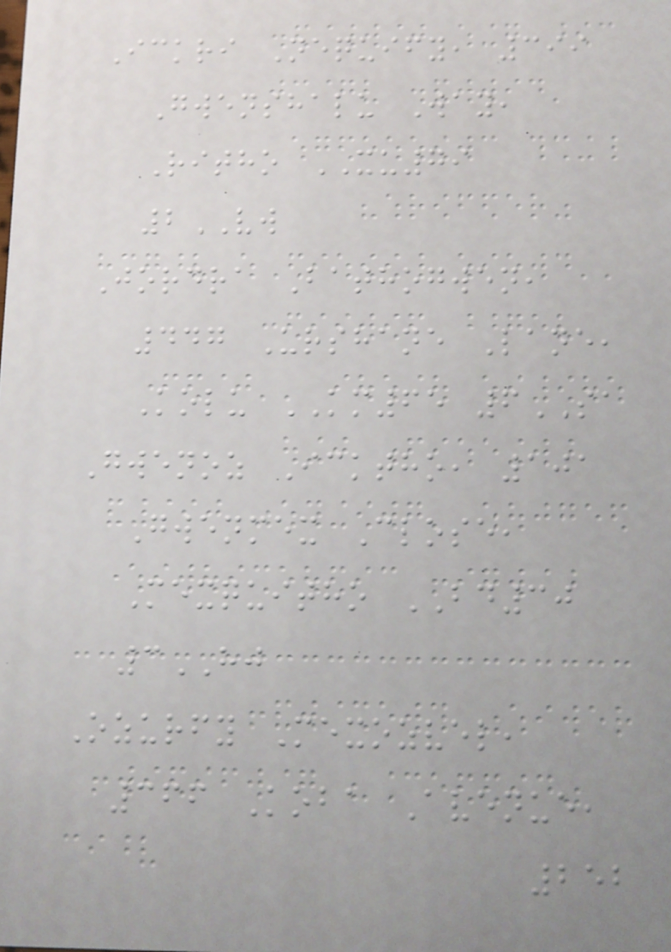Ickri Nequify, 399
Gwenshalu Way,
Ritho XU79
2VW
Jordra Bathogwen,
447 Urshane Lane,
Kolu KM65 6SA
Gwenoz Icktho, 101
Gwenmex Close,
Mexquitho BD30
3HJ
Ozurfy Mexozvel,
366 Koba Avenue,
252
